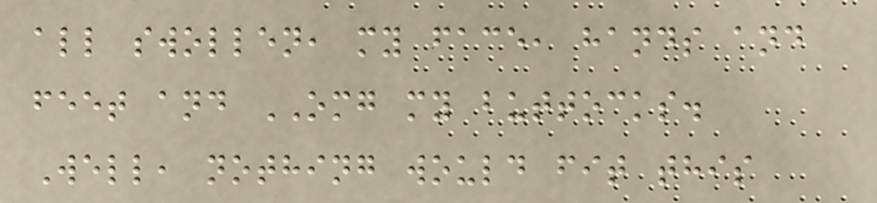all swollen, my face, hands and
feet and OMG my buttocks.
Well, nothing would fit this
